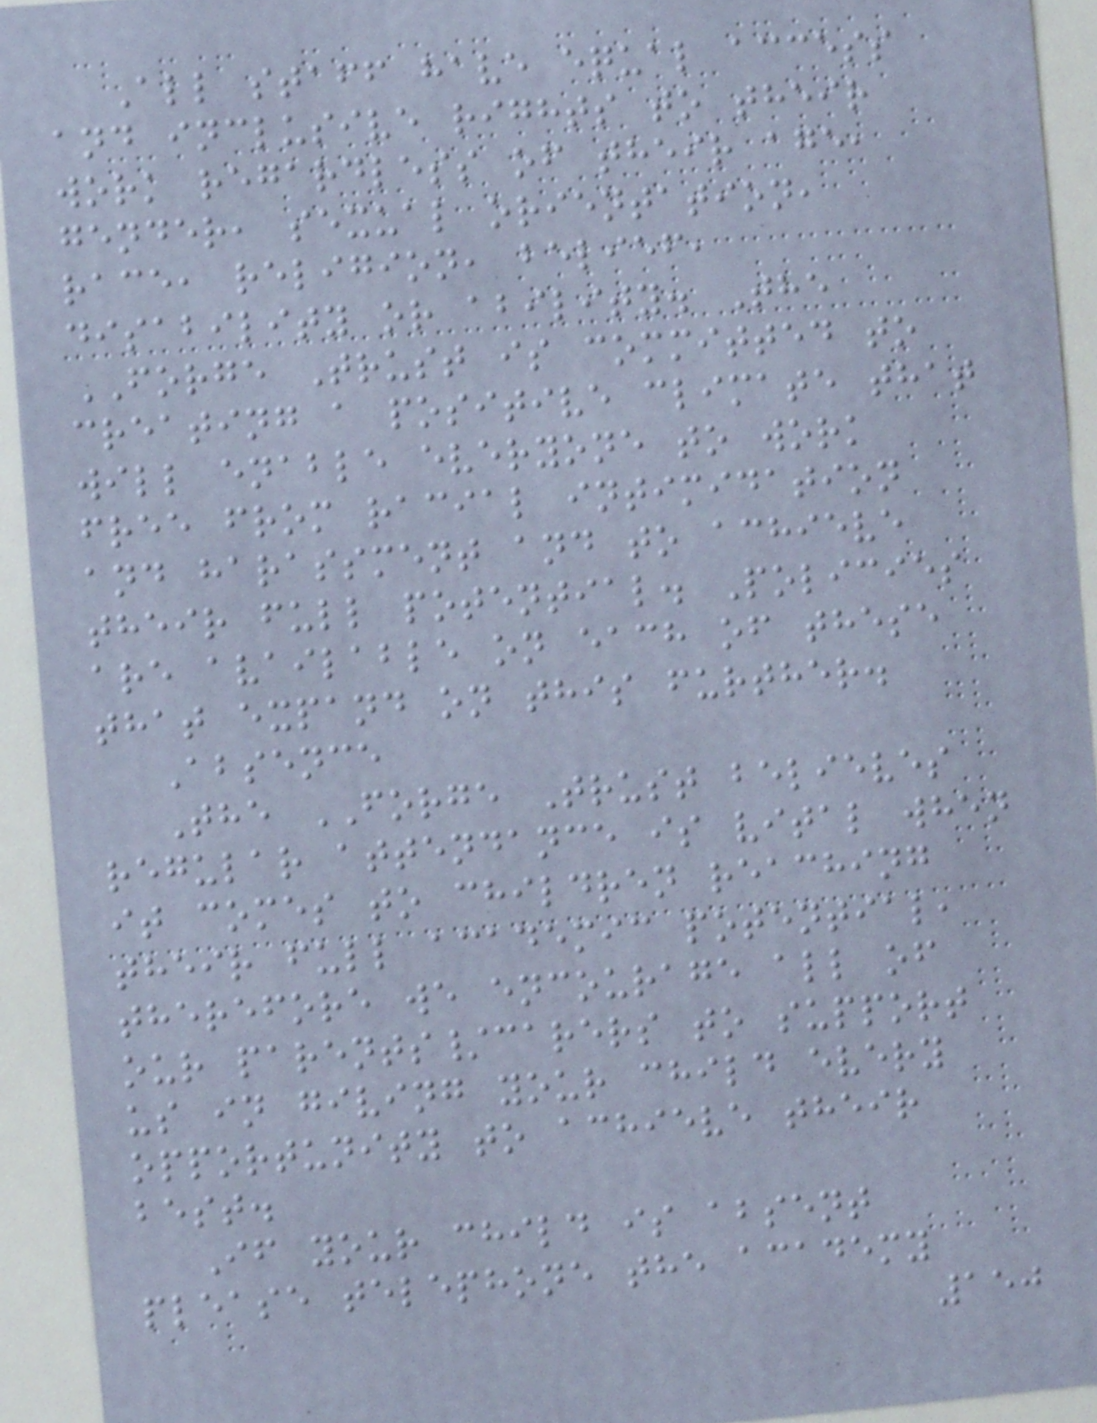All staff have equal access
and inclusive rights to their
work regardless of their age,
gender, sexual orientation,
race, religion, belief,
disability or ability. The
FORGE Trust is committed to
creating a positive climate that
will enable everyone to work
free from racial intimidation
and harassment and to achieve
their full potential. Policies
are available on each of these
that expand on this further.
Absence
The FORGE Trust believes
regular attendance is vital when
it comes to children reaching
their full academic potential,
therefore we encourage all of
our parents/carers to support
us in giving your child every
opportunity to achieve their
best.
If your child is absent
please telephone the academy
150
